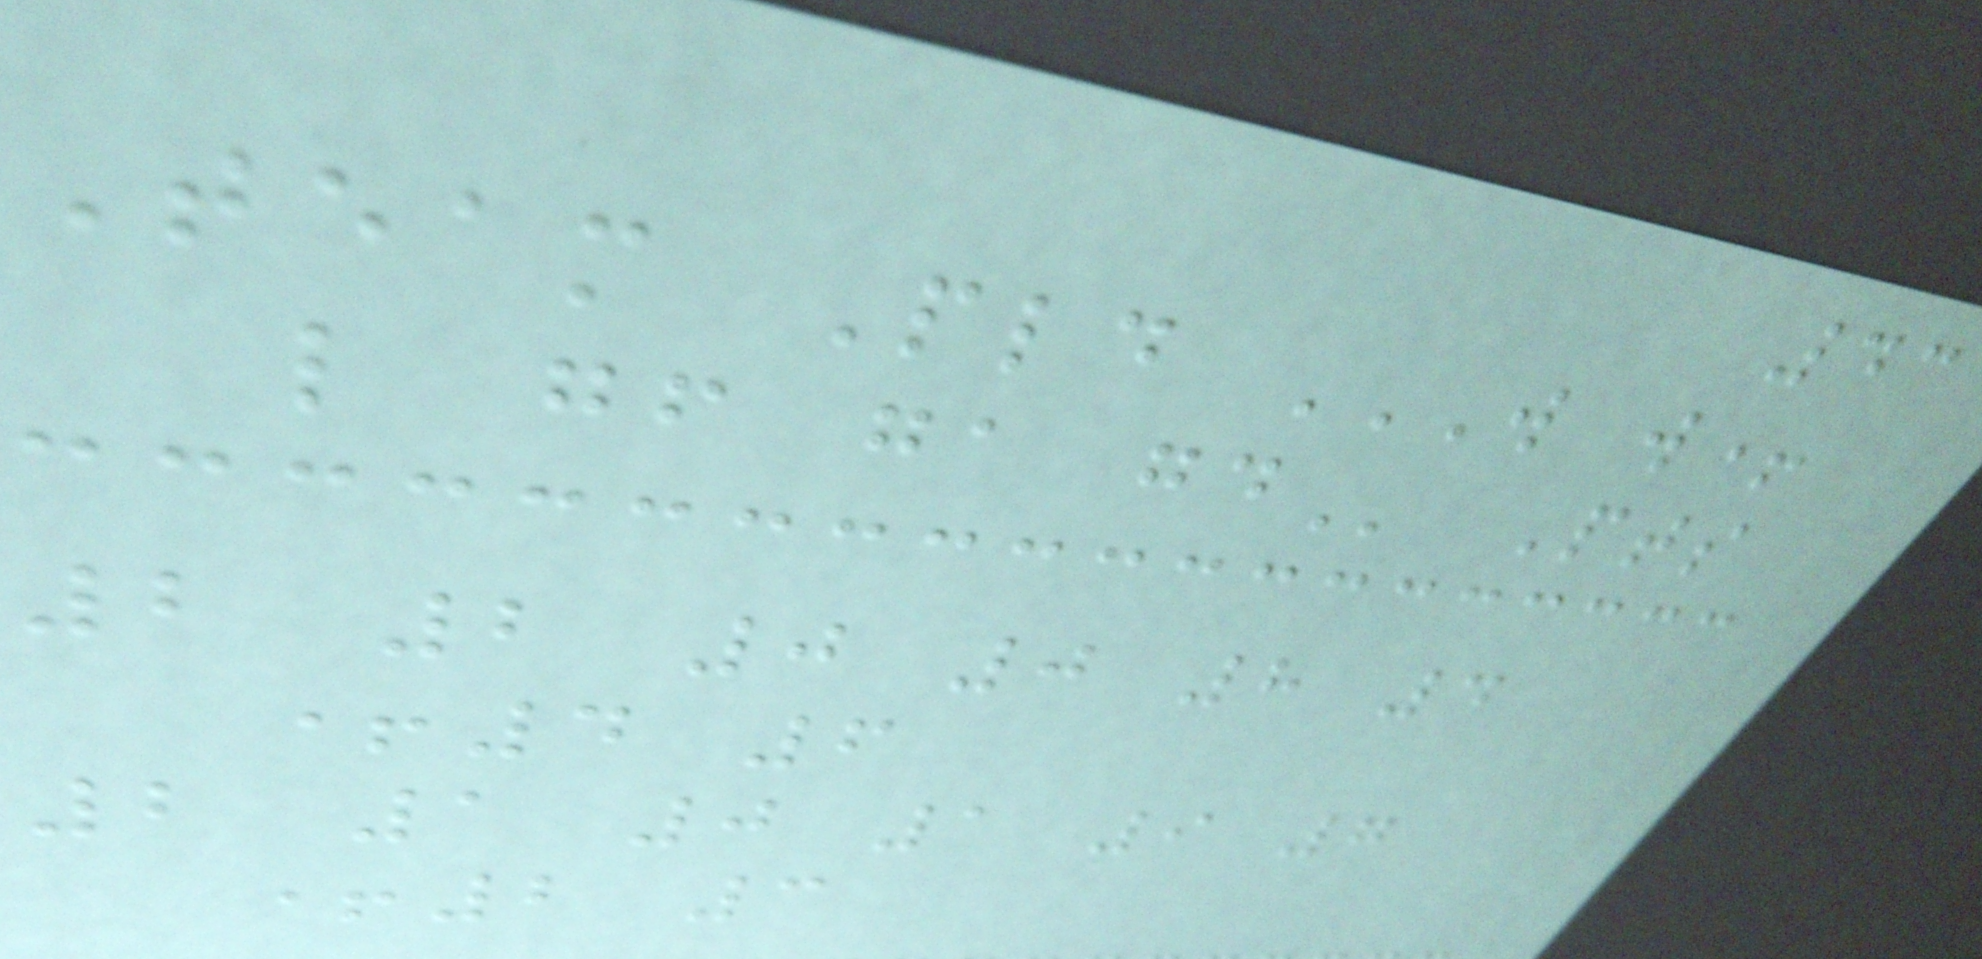43
Team Pld W W+
L GF GA GD Pts
2 2 0 0 8 4
+4 6
2 1 0 1 9 7
+2 3
